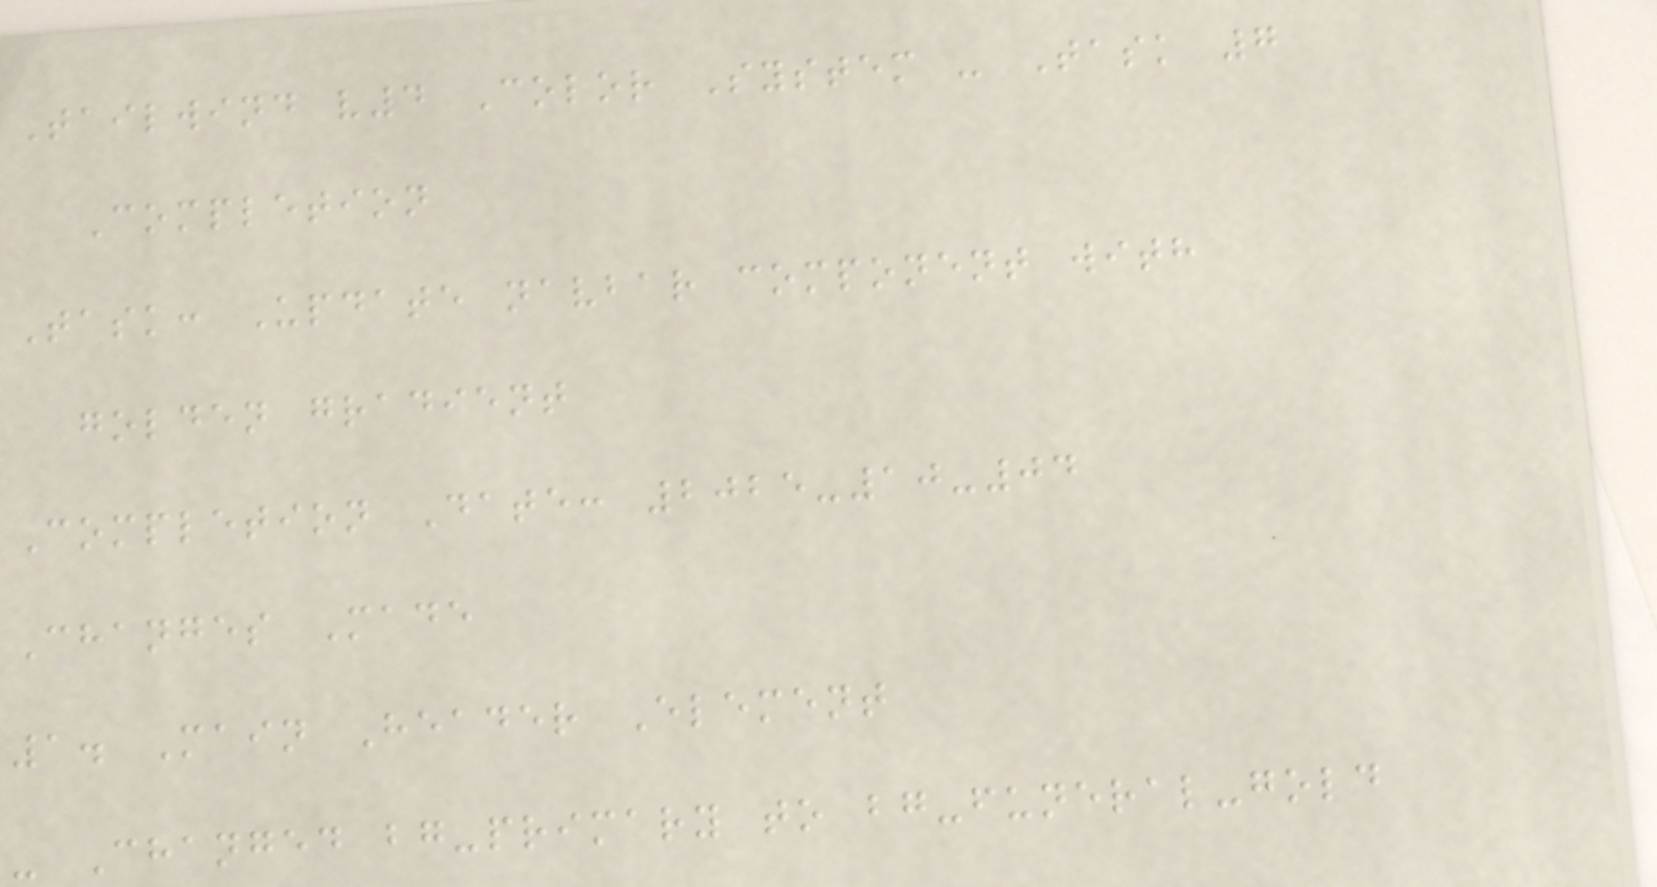Tailwind v4 Color System - Task 7
Completion
Task: Update navbar component with
golden gradient
Completion Date: 2025-10-04
Changes Made
1. Main Header Element
- Changed bg-primary to bg-funeral-gold
